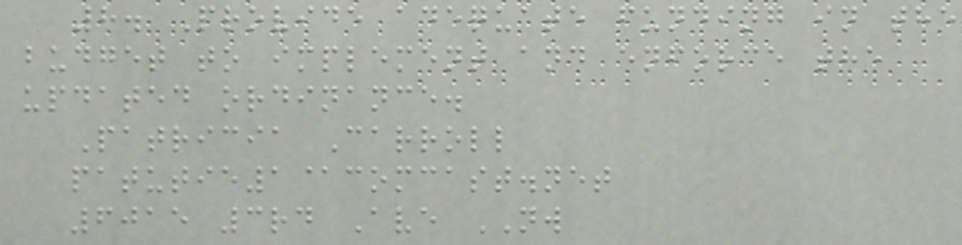8. Provide adequate funding in the
budget to implement and enforce the
updated ordinance.
Patricia Carroll
patutie1@comcast.net
6015 3rd Ave NW
